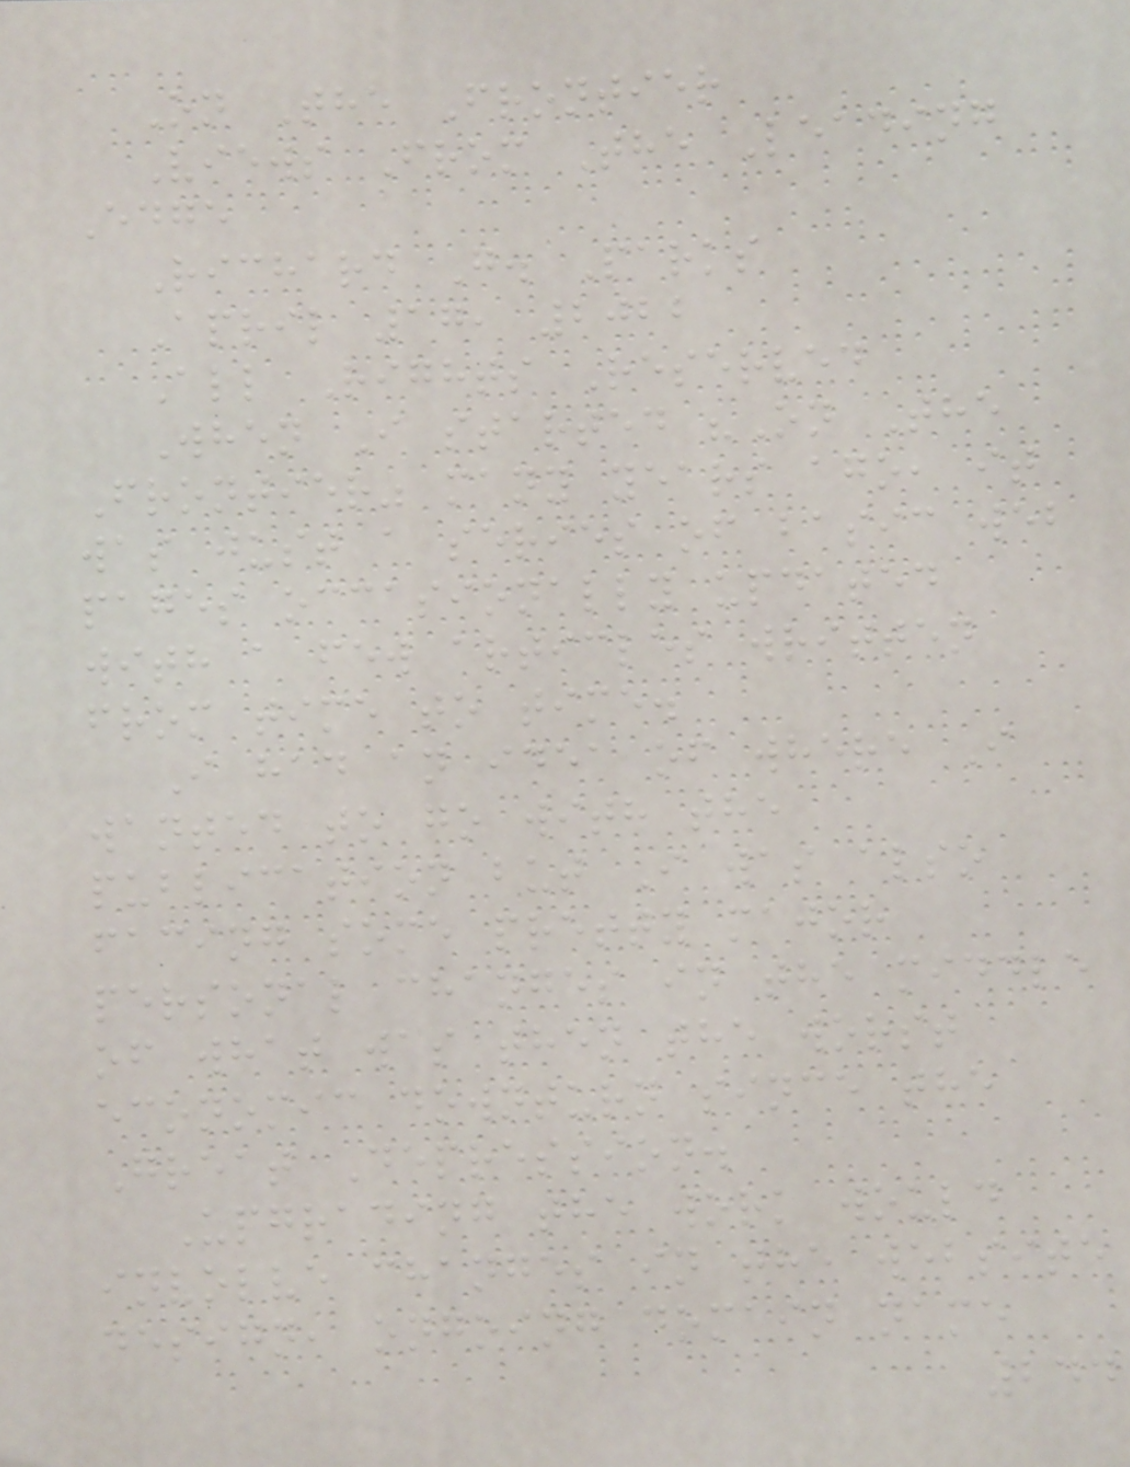On The Frontier
Views From The Leading
Edge
Richard G. Parks
April 17, 2022
All Rights Reserved
When I started "On The
Frontier" many years ago, it
was just a series of basic web
pages occasionally updated
with a few articles written
from time to time.
I had an idea of where I
wanted to go with the
publication but I was also
facing some pretty major
personal changes in the middle
of what was then the worst
economic downturn since the
Great Depression.
Upgrading the work would
involve changes in the website
design, ongoing domain name
244
